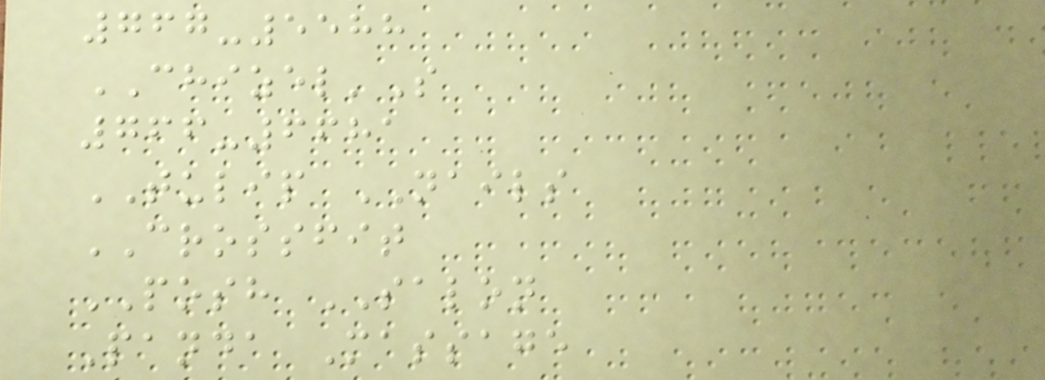767-5588
CHIZEL'S
766-6681
TULIP NAILS
CROSSFIT
POSH SALON
Panda Massage
